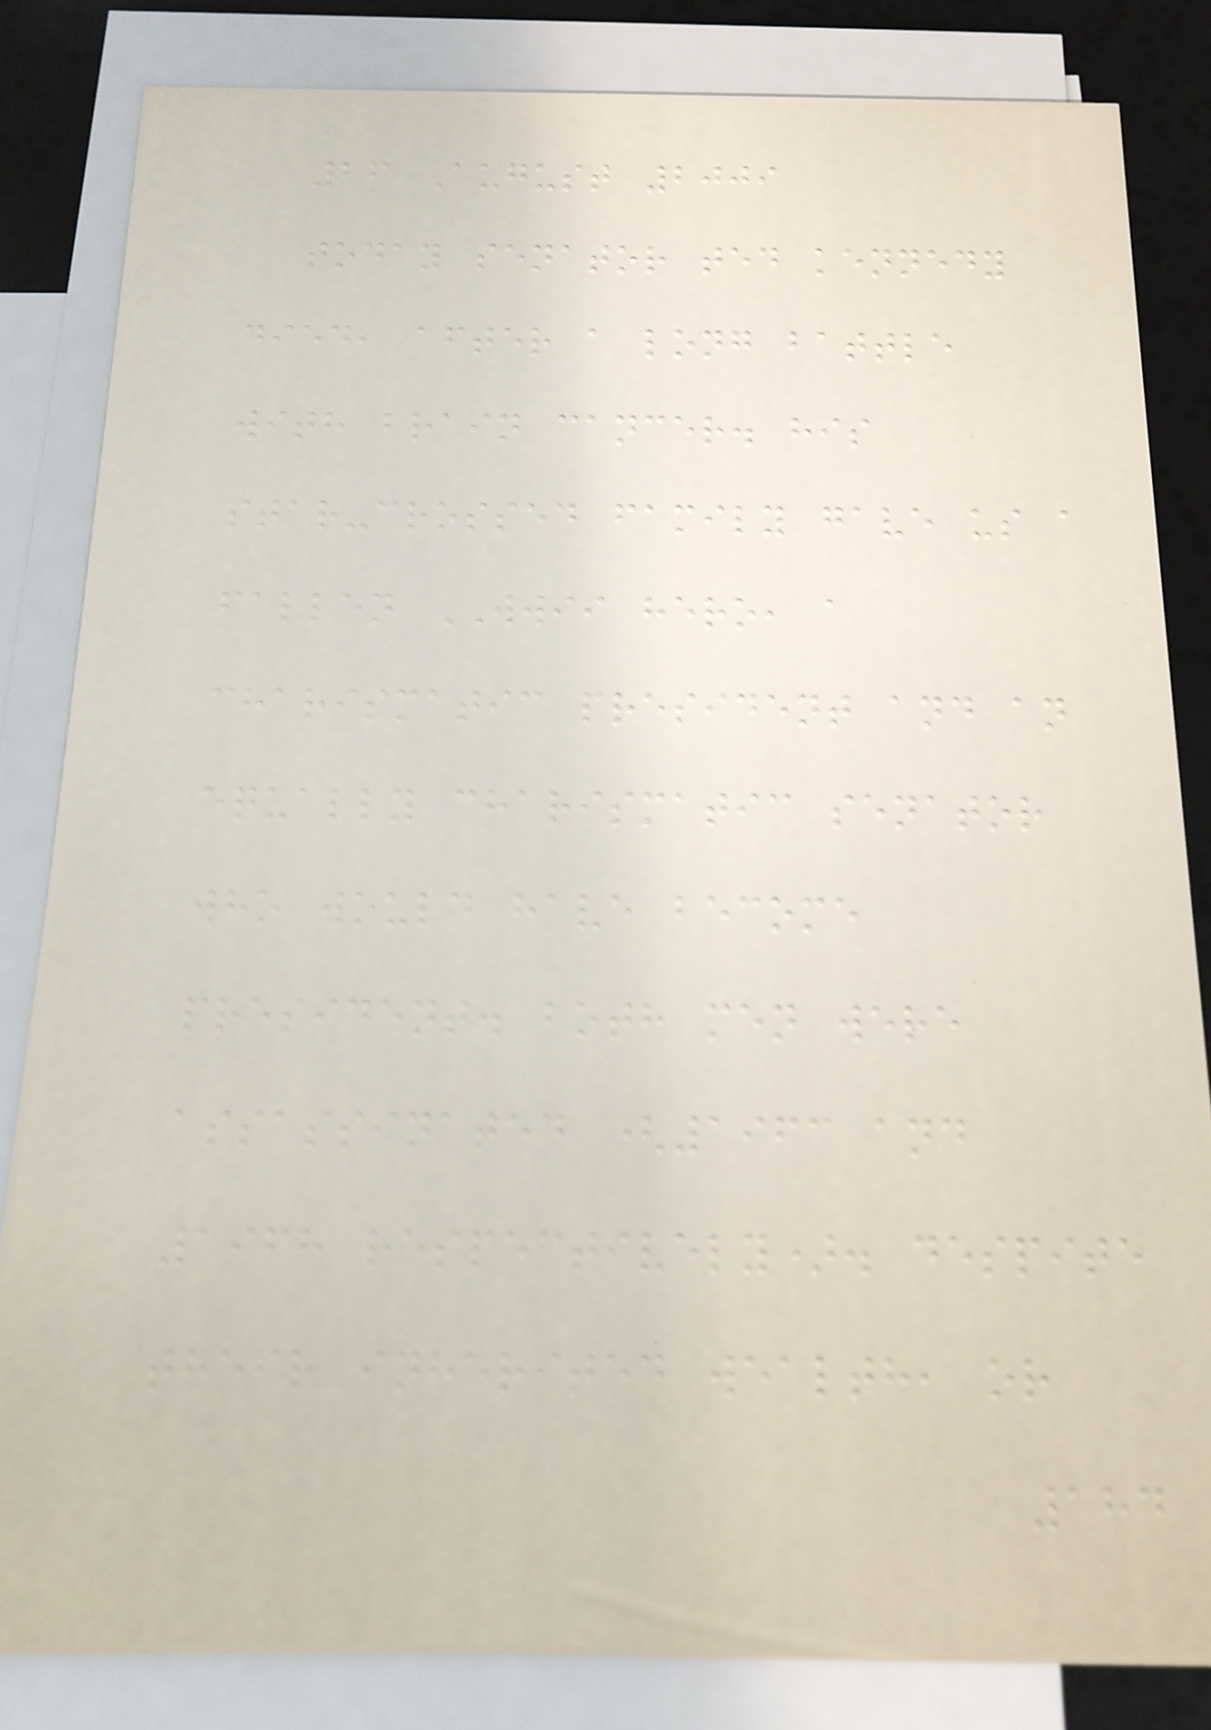26 August 2009
today senator ted kennedy
died, after a long battle
with brain cancer. his
star-crossed family gave us a
fallen WWII hero, a
charismatic president and an
equally charismatic senator
who would have become
president. both men were
assassinated (1963 and
1968 respectively). despite
their inherited wealth, or
184
